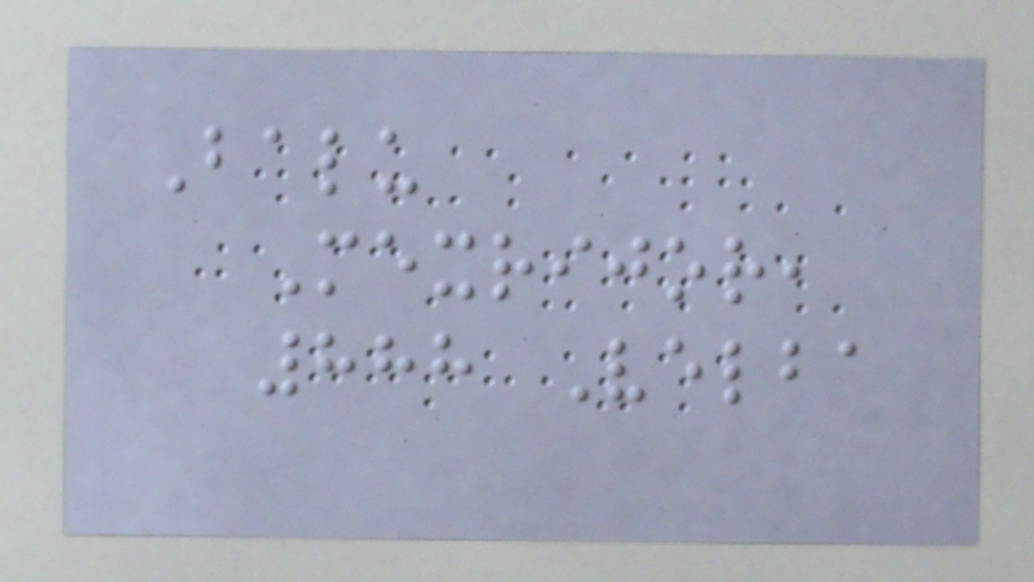Balu
Mexrijor,
888 Velba
